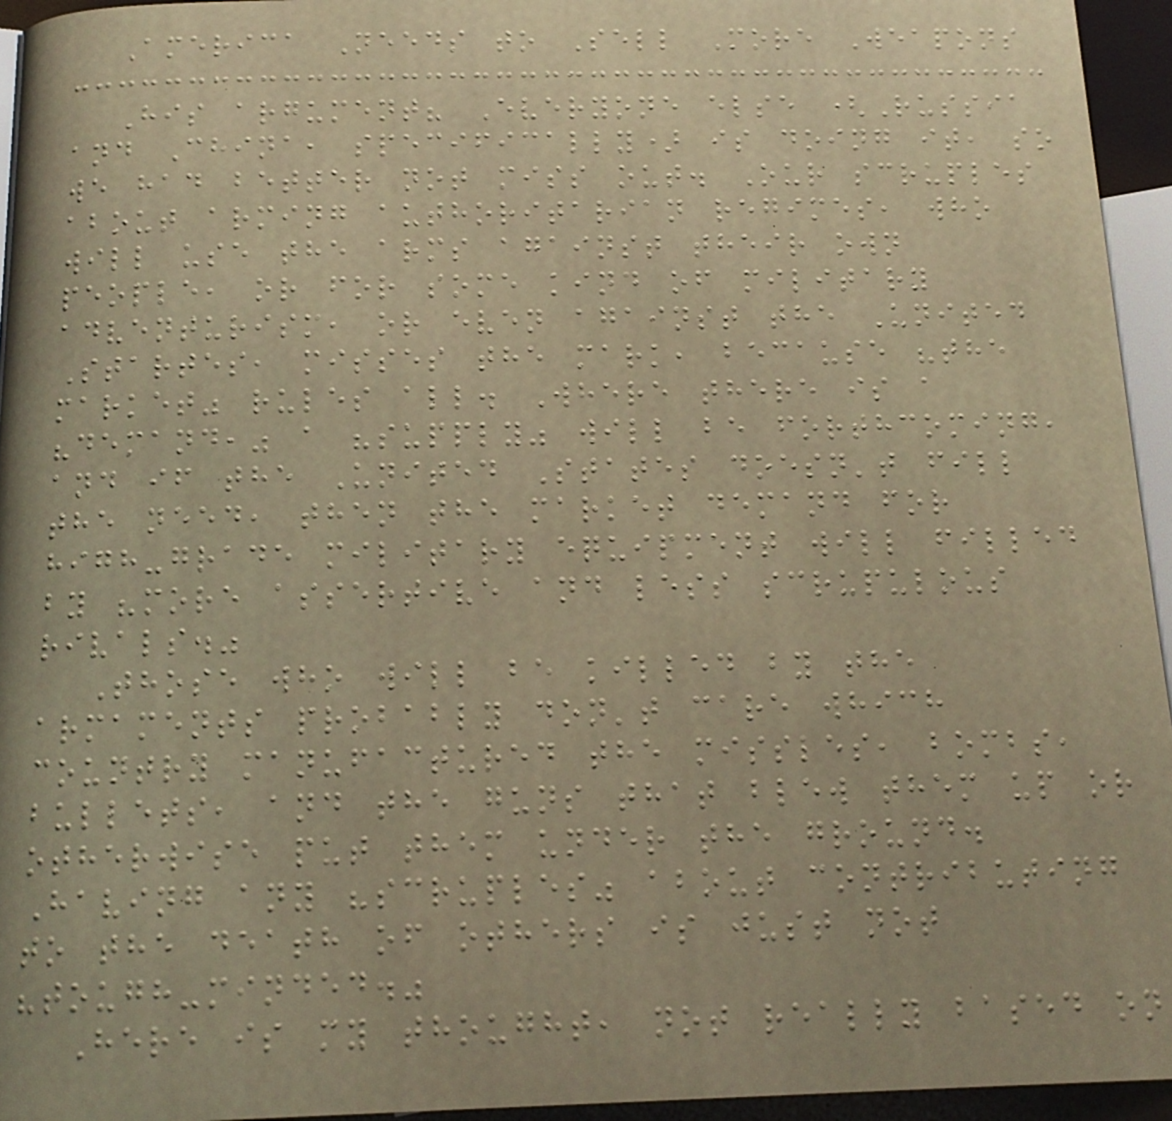America Needs to Sell More Weapons
His argument? Everyone else (Russia
and China, specifically) is doing it, so
we had better not miss out. Our scruples
about arming authoritarian regimes, who
will use the arms against their own
people, or for some kind of military
adventurism, or even against the United
Startes, misses the mark, because "the
market" rules all. Where there is a
"demand," a "supply" will be forthcoming,
and if the United States doesn't fill
the need, then the market demand for
high-grade military equipment will filled
by "more assertive and less scrupulous
rivals."
Those who will be killed by the
armaments probably don't care which
country manufactured the missles, bombs,
bullets, and the guns that blew them up or
otherwise put them under the ground.
Having any "scruples" about contributing
to the death of others is just not
"tough-minded."
Here is my thought, not really based on
